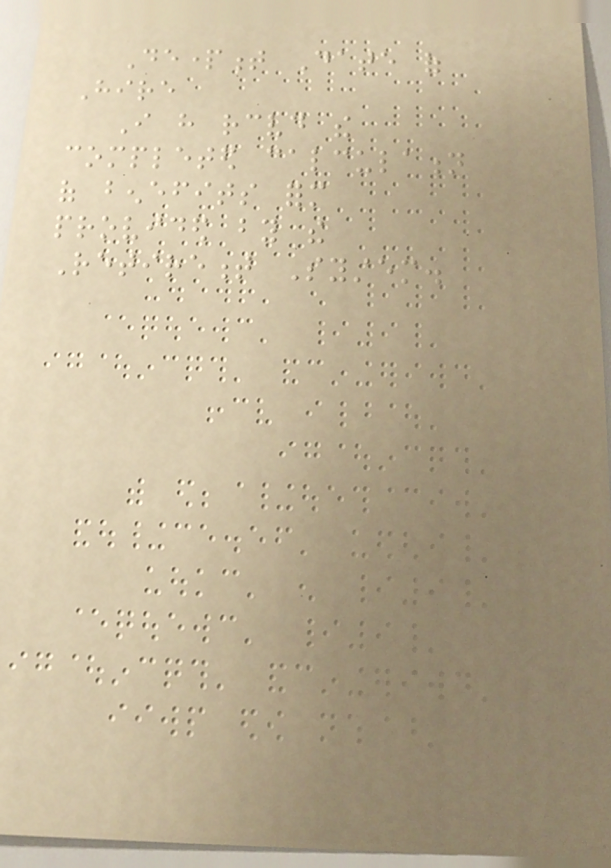Department Date of
Hire
I have received the
completed calculation
of benefits form
provided by the
Retirement System.
